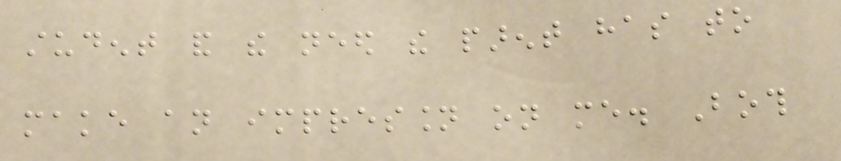student and the need the parent has to
make an impression on me. Both
